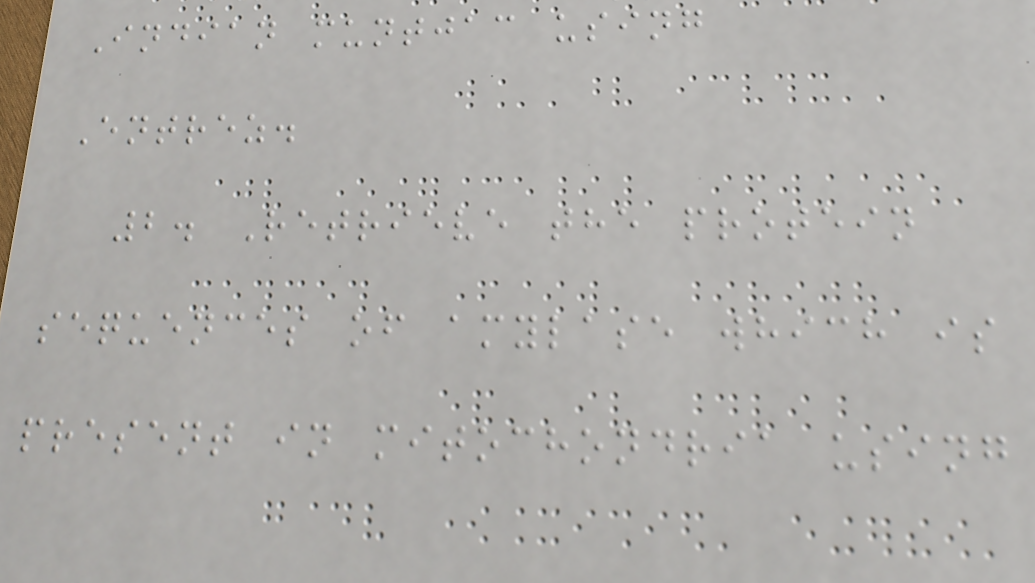Indian muntjac using
Entrez.
2. Retrieve the protein
sequences of amylase which is
present in mitochondria using
